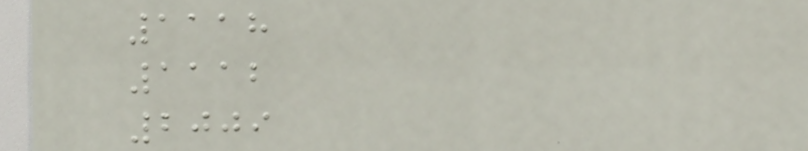1118
1112
2009
